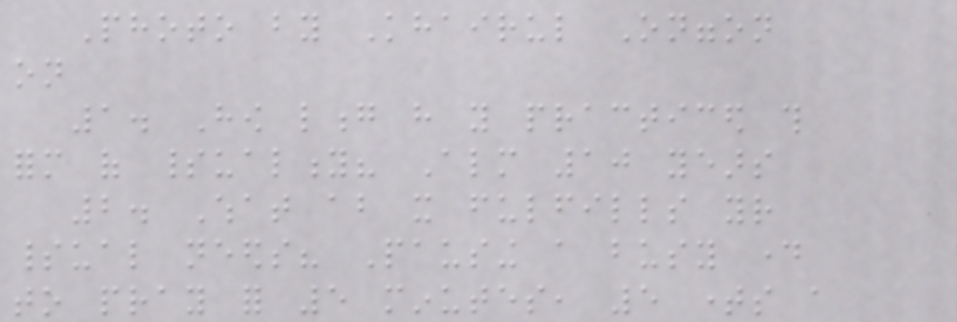Photo by Khairul Onggon
on
1. How long have you practiced this
form of spirituality? Almost 10 years
2. What about it fulfills your
spiritual needs? Pausing a busy day
to pray for 5 minutes, 5 times a
